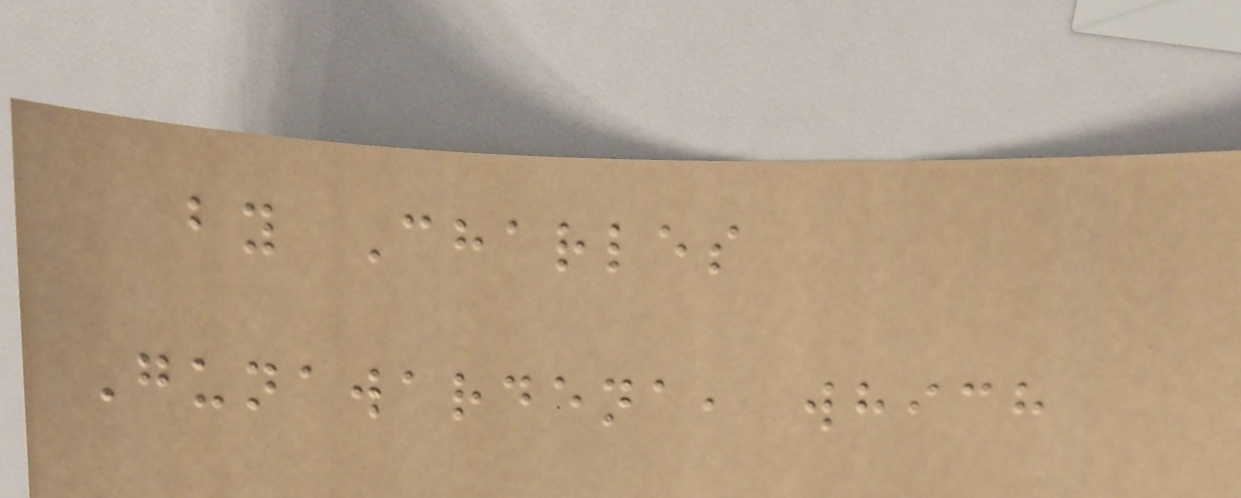by Charles
Gunawardena, which
